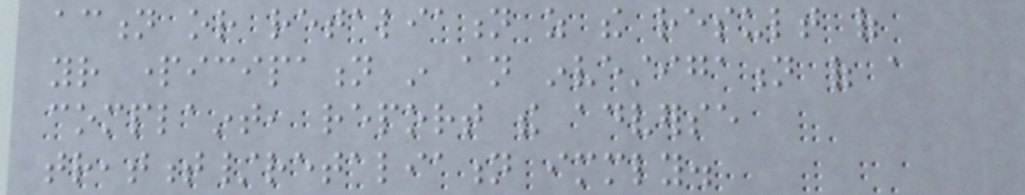action or retaliation as the result of
your participation in an investigation of a
complaint, report the adverse
treatment/retaliation immediately.
